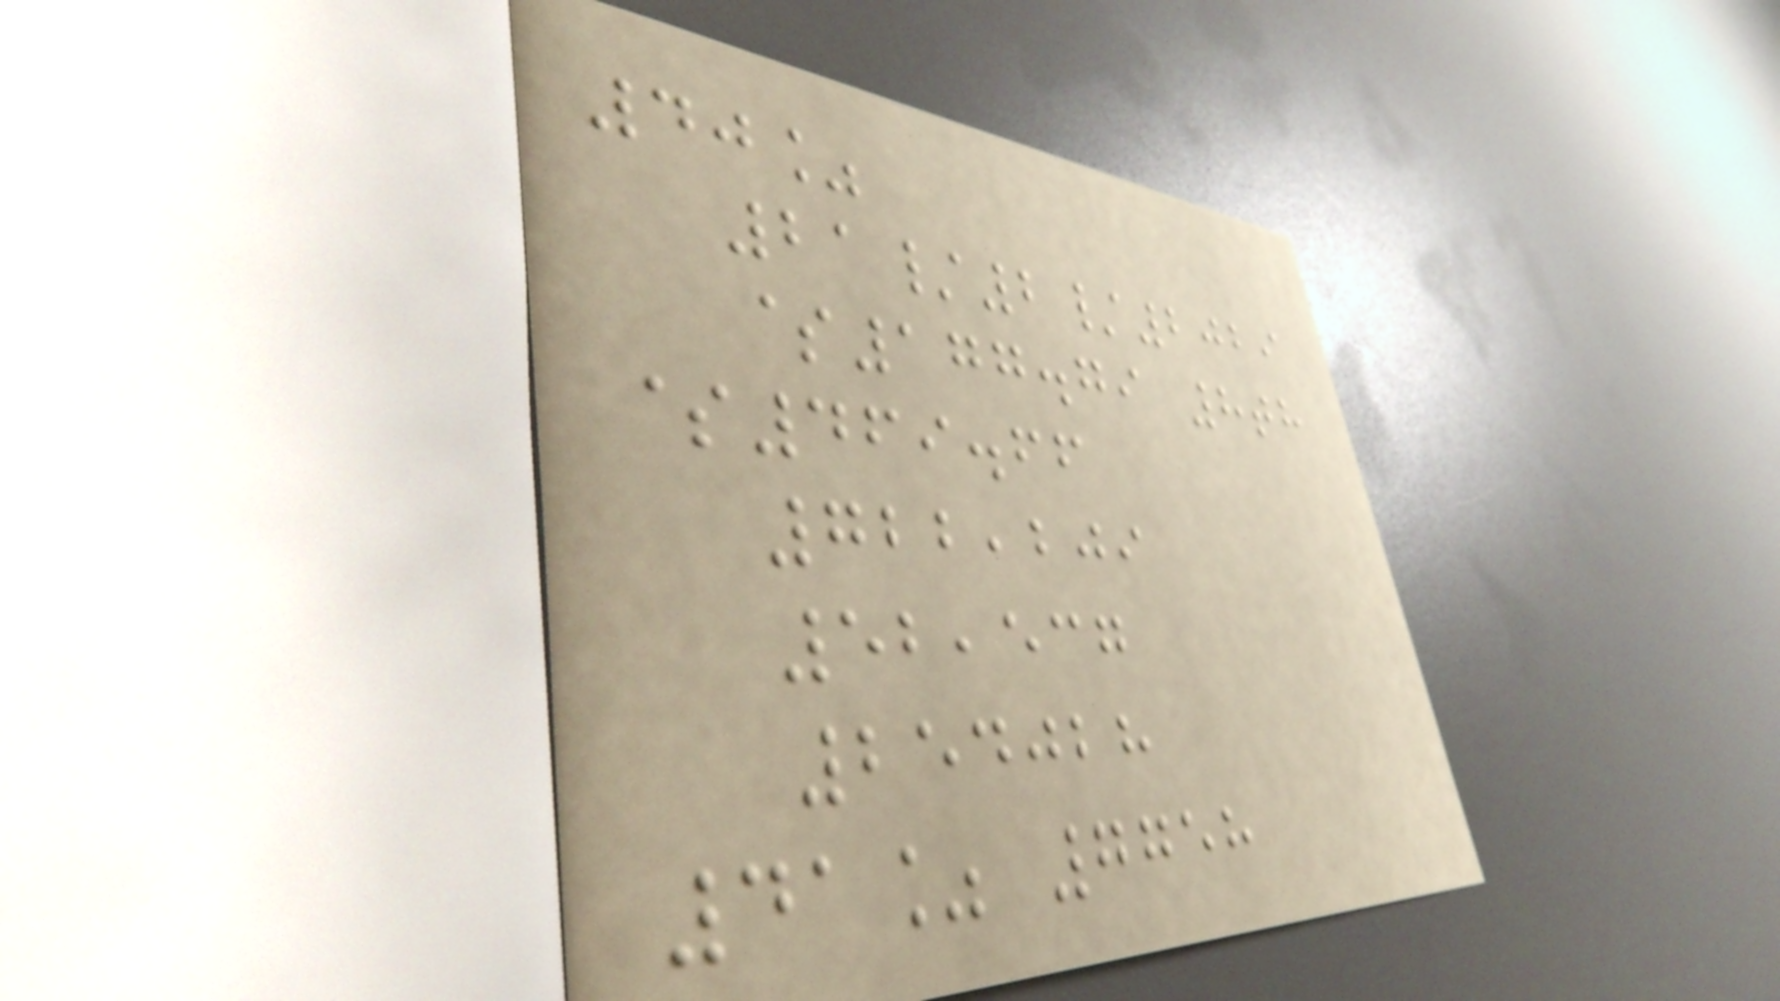40%
21/2/2029
$177.79 8th
$469.66
722,209
52,537
254028
41% 7758
